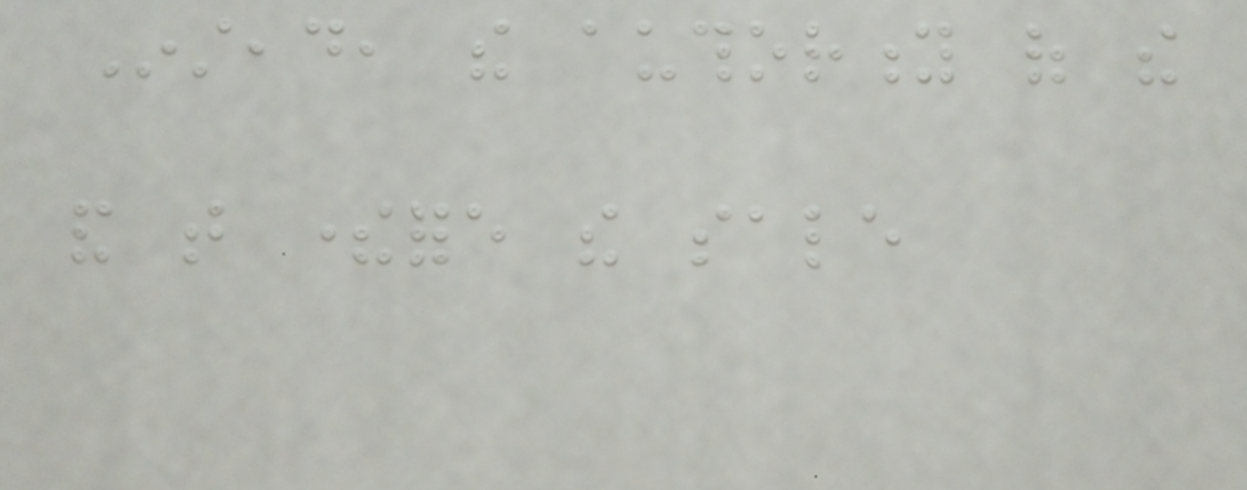Instead, the authority of the
and that therefore the sale
